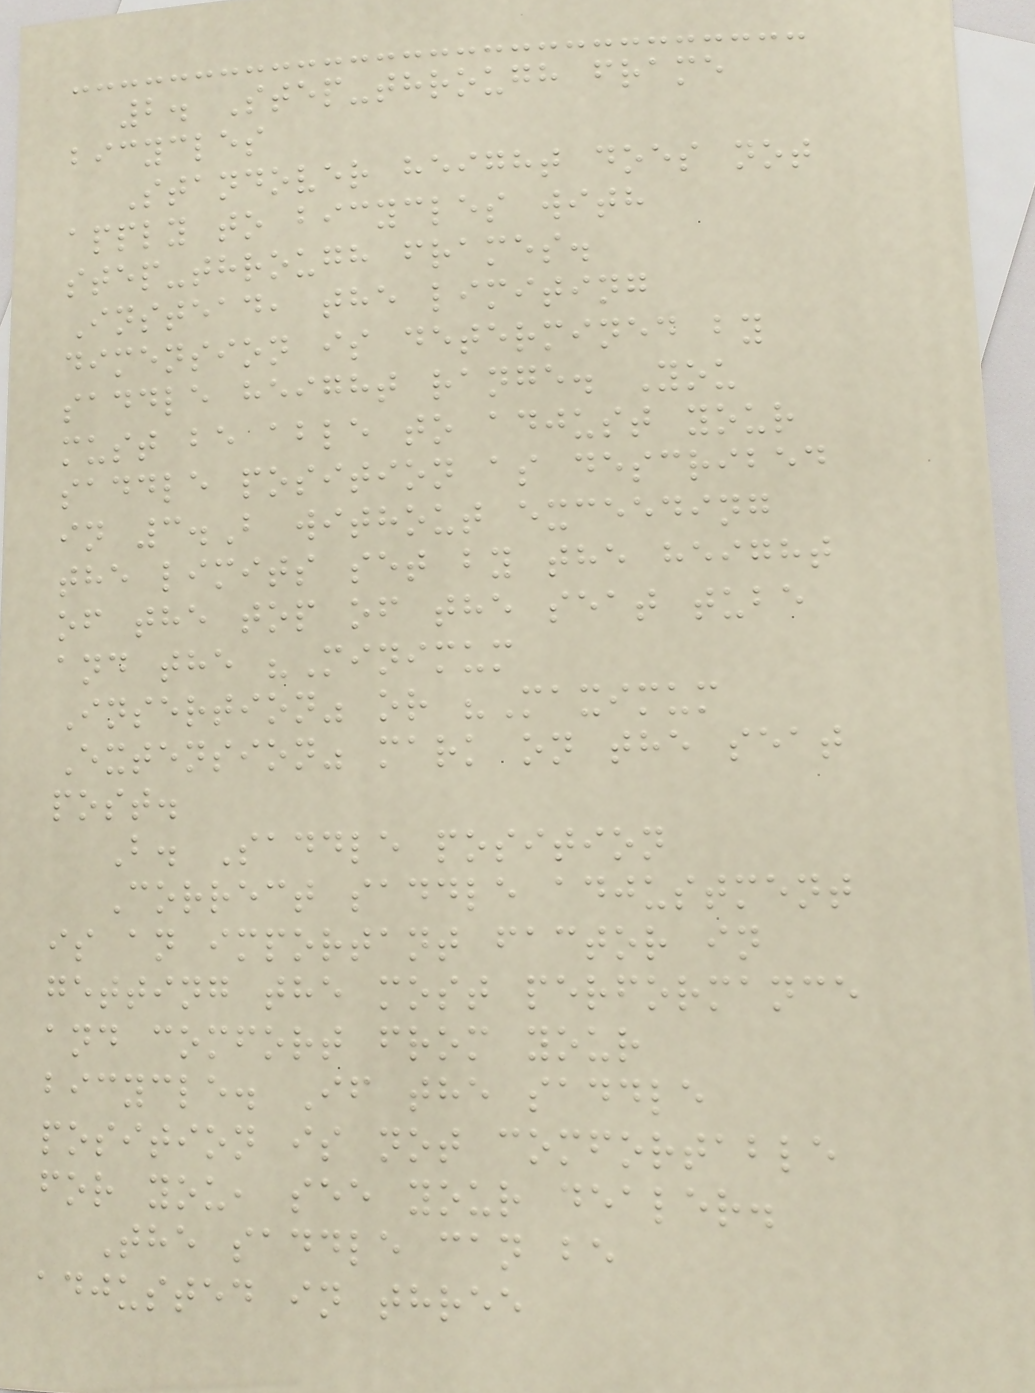2. Step-through frame
bicycles
Standover height does not
apply to bicycles with
step-through frames.
Instead, the limiting
dimension is determined by
saddle height range. You
must be able to adjust your
saddle position as described
in 3.B without exceeding
the limits set by the height
of the top of the seat tube
and the "Minimum
Insertion" or "Maximum
Extension" mark on the seat
post.
B. Saddle position
Correct saddle adjustment
is an important factor in
getting the most performance
and comfort from your
bicycle. If the saddle
position is not comfortable
for you, see your dealer.
The saddle can be
adjusted in three
